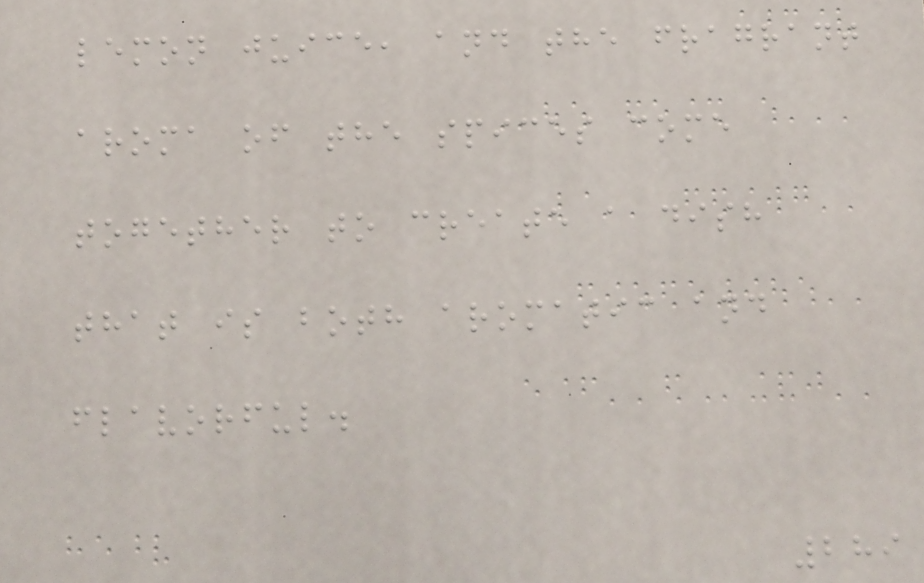lemon juice, and the fragrant
aroma of the spices come
together to create a dish
that is both aromatic and
flavorful.
289
